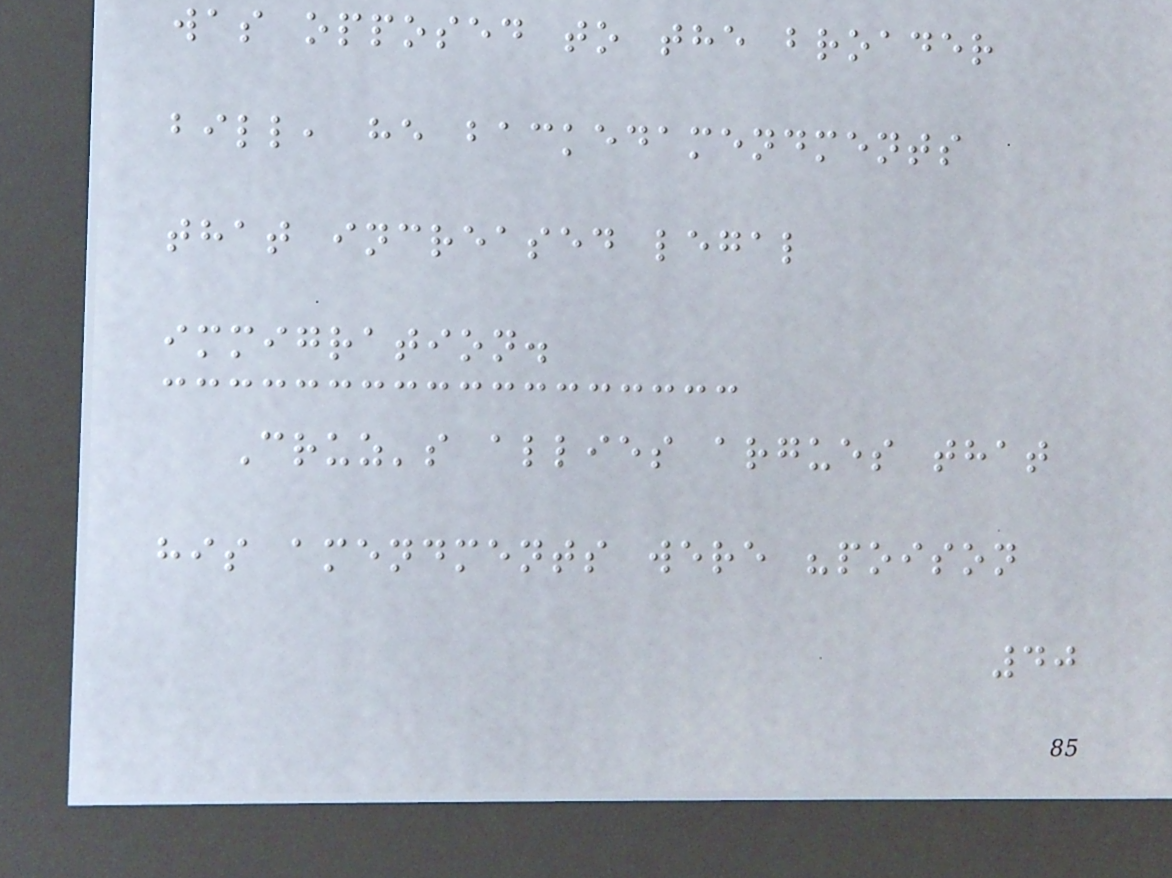was opposed to the broader
bill, he backedamendments
that increased legal
immigration.
Cruz's allies argues that
his amendments were "poison
40
